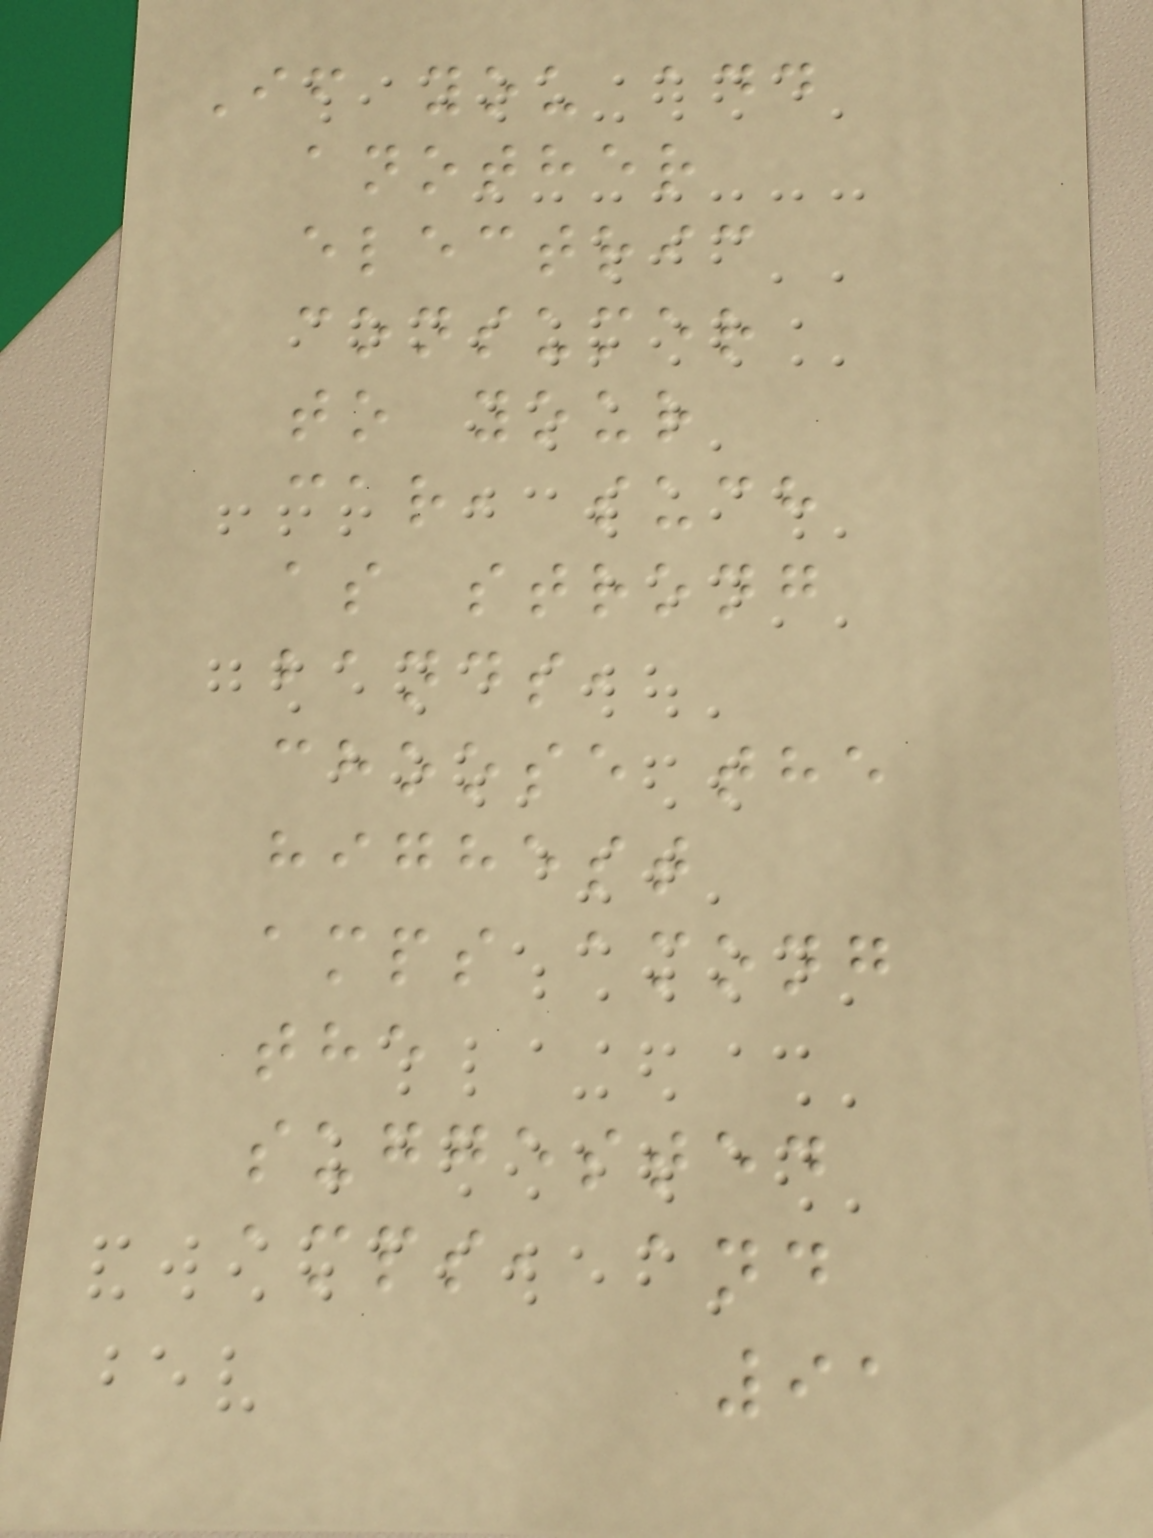If you add
another
electric
consumer
to your
car, such
as strong
bands,
choose the
highest
amps among
the
suggested
amps, and
91
